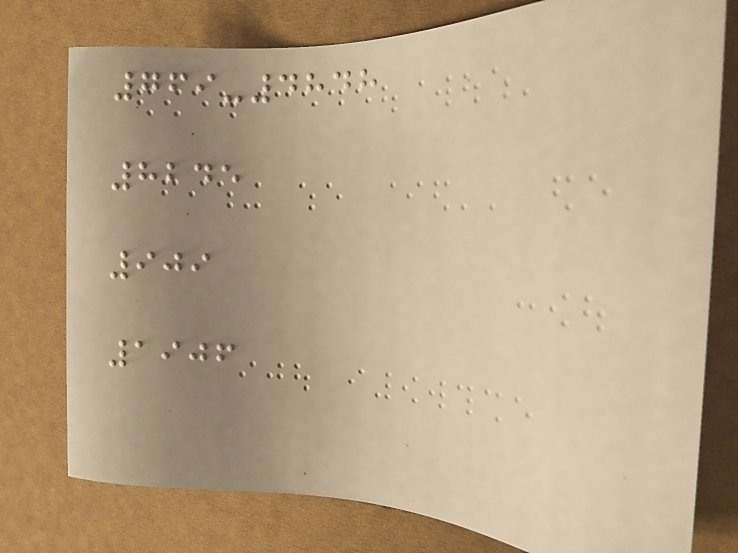769-4848
8245
909
1906
